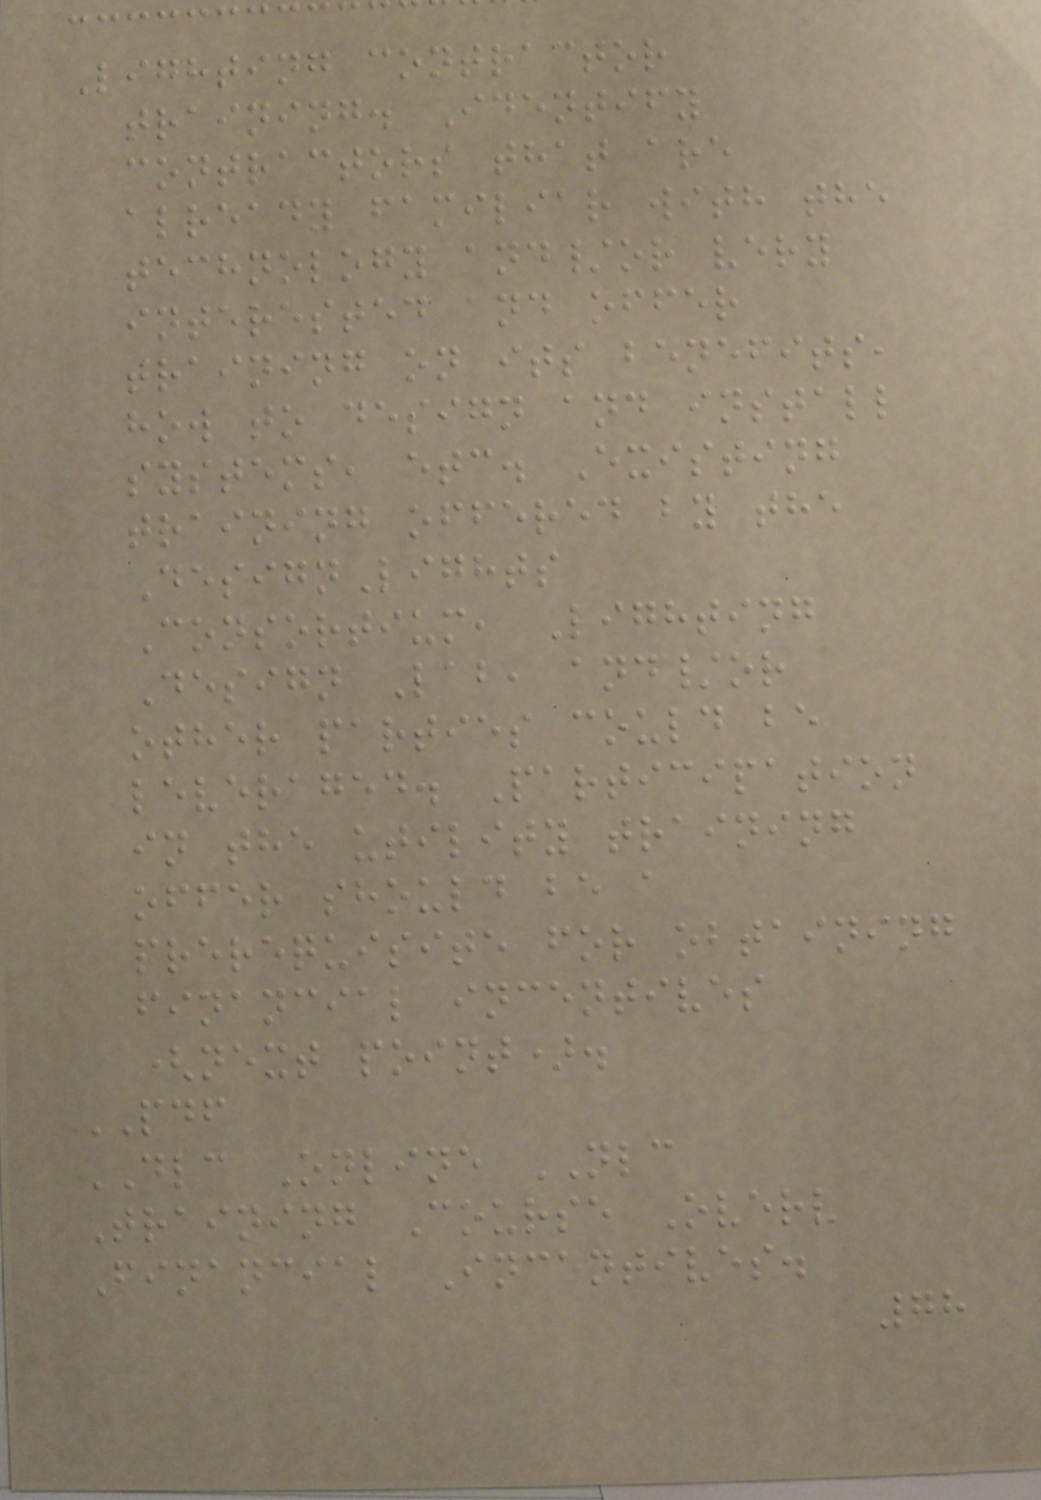Lighting contractor
training. Identify
contractors that are
already familiar with the
technology and/or very
interested and offer
training on its benefits,
how to design and install
systems, etc. Existing
training offered by the
DesignLights
Consortium, Lighting
Design Lab, and/or
other parties could be
leveraged. Participation
in the utility training
offer should be a
prerequisite for obtaining
financial incentives
(next point).
PDF
DLC Online NLC
Training Course Overv
Financial Incentives.
78
